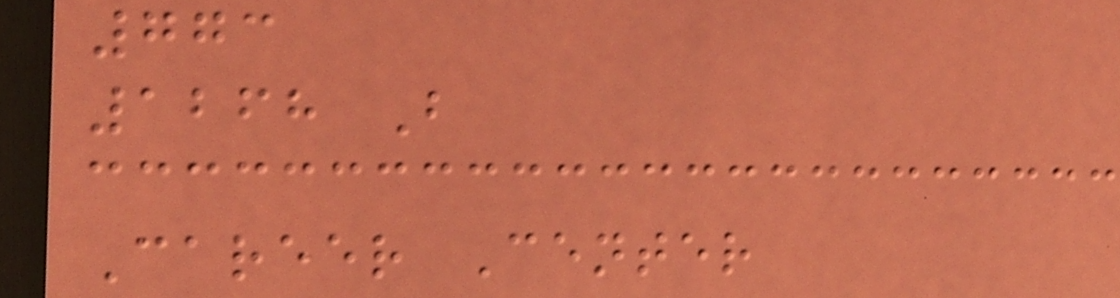773
1268 B
Career Center
